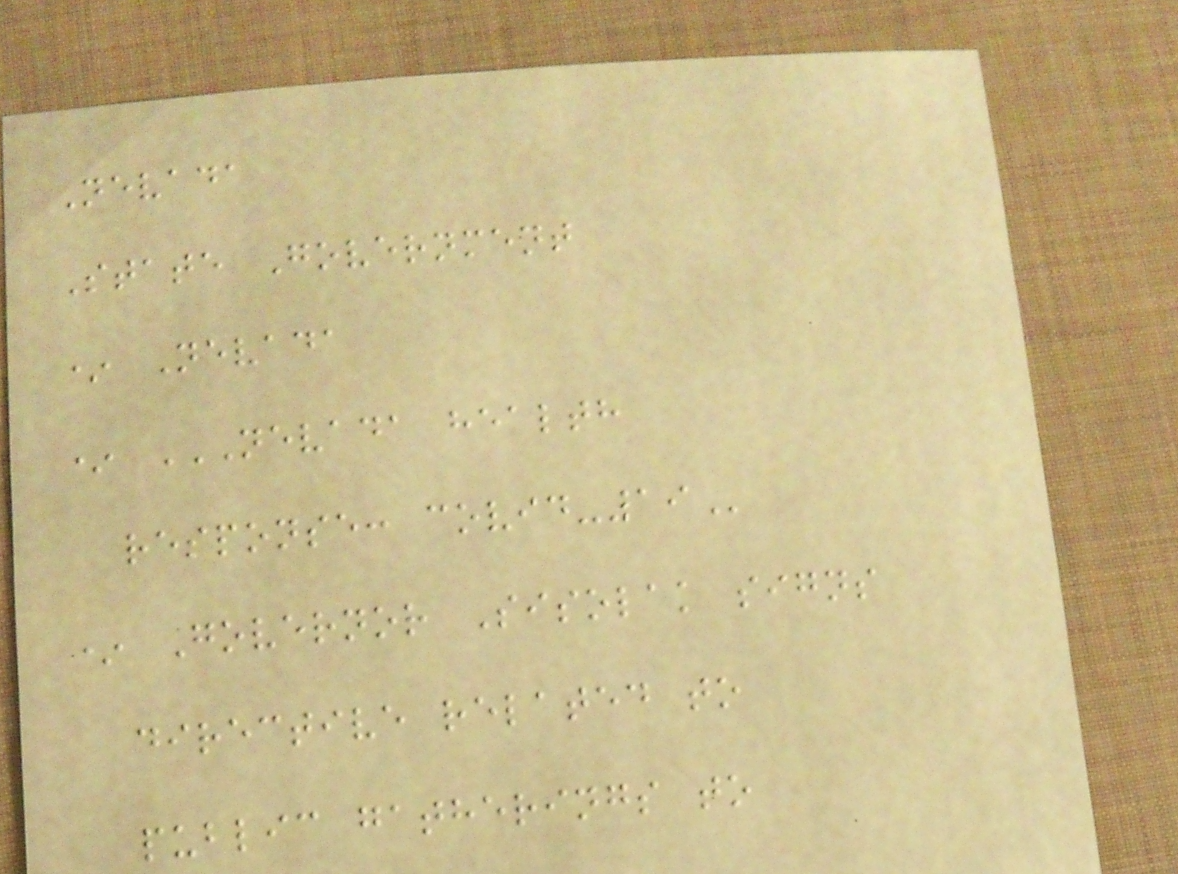Nevada
State Government
* Nevada
* NEVADA HEALTH
RESPONSE: COVID-19
* Governor Sisolak signs
directive related to
public gatherings to
